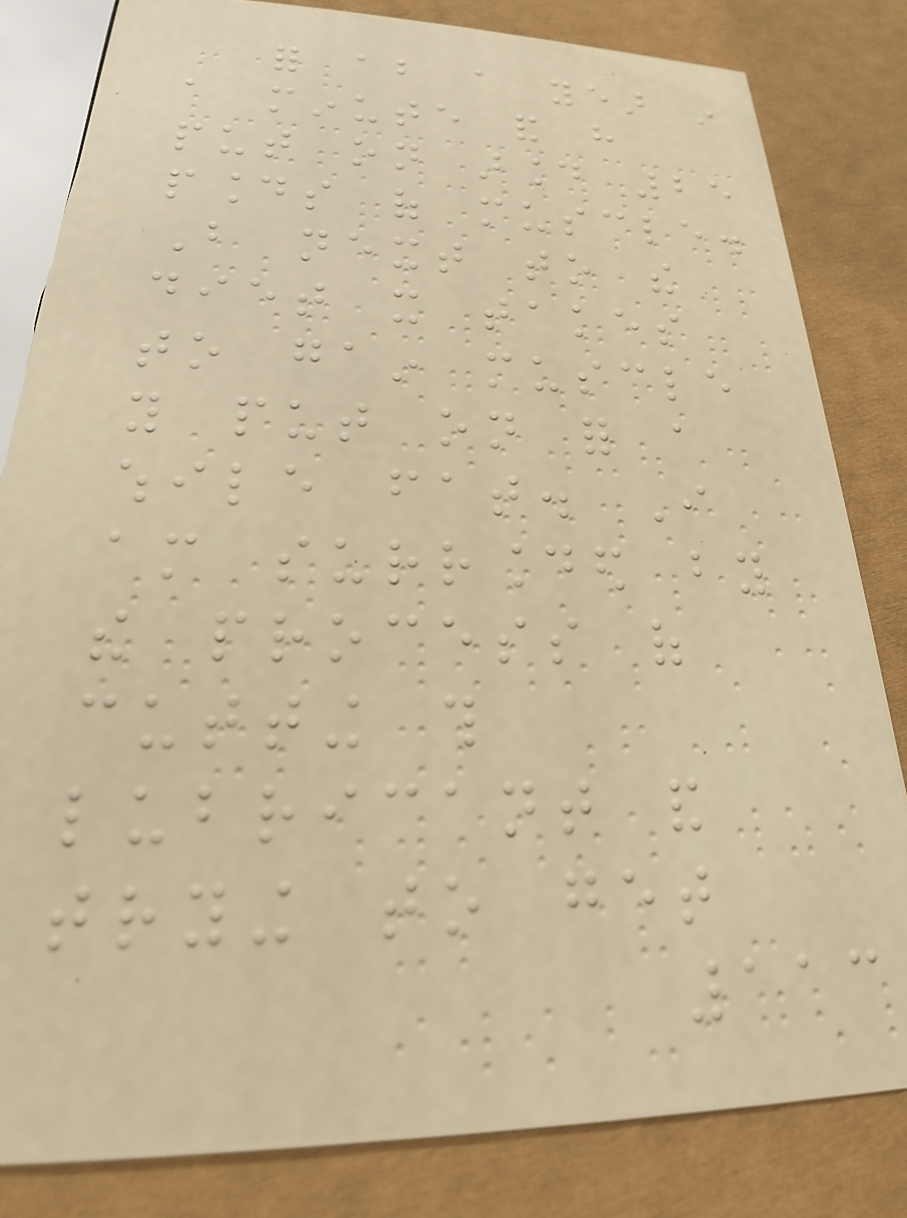for about a year in
a minute and have
put on around 25
pounds of muscle.
But next to the
diet it takes
to gain muscle
you put on for a
while fat. I
am surrounded by
the process of
cutting this
lubricant and
trying to get
113
